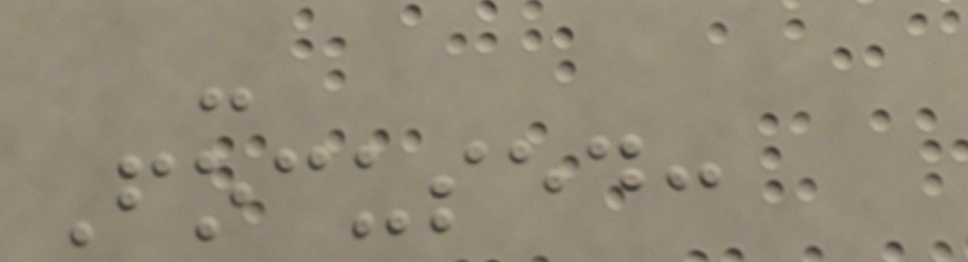-
Focused:
